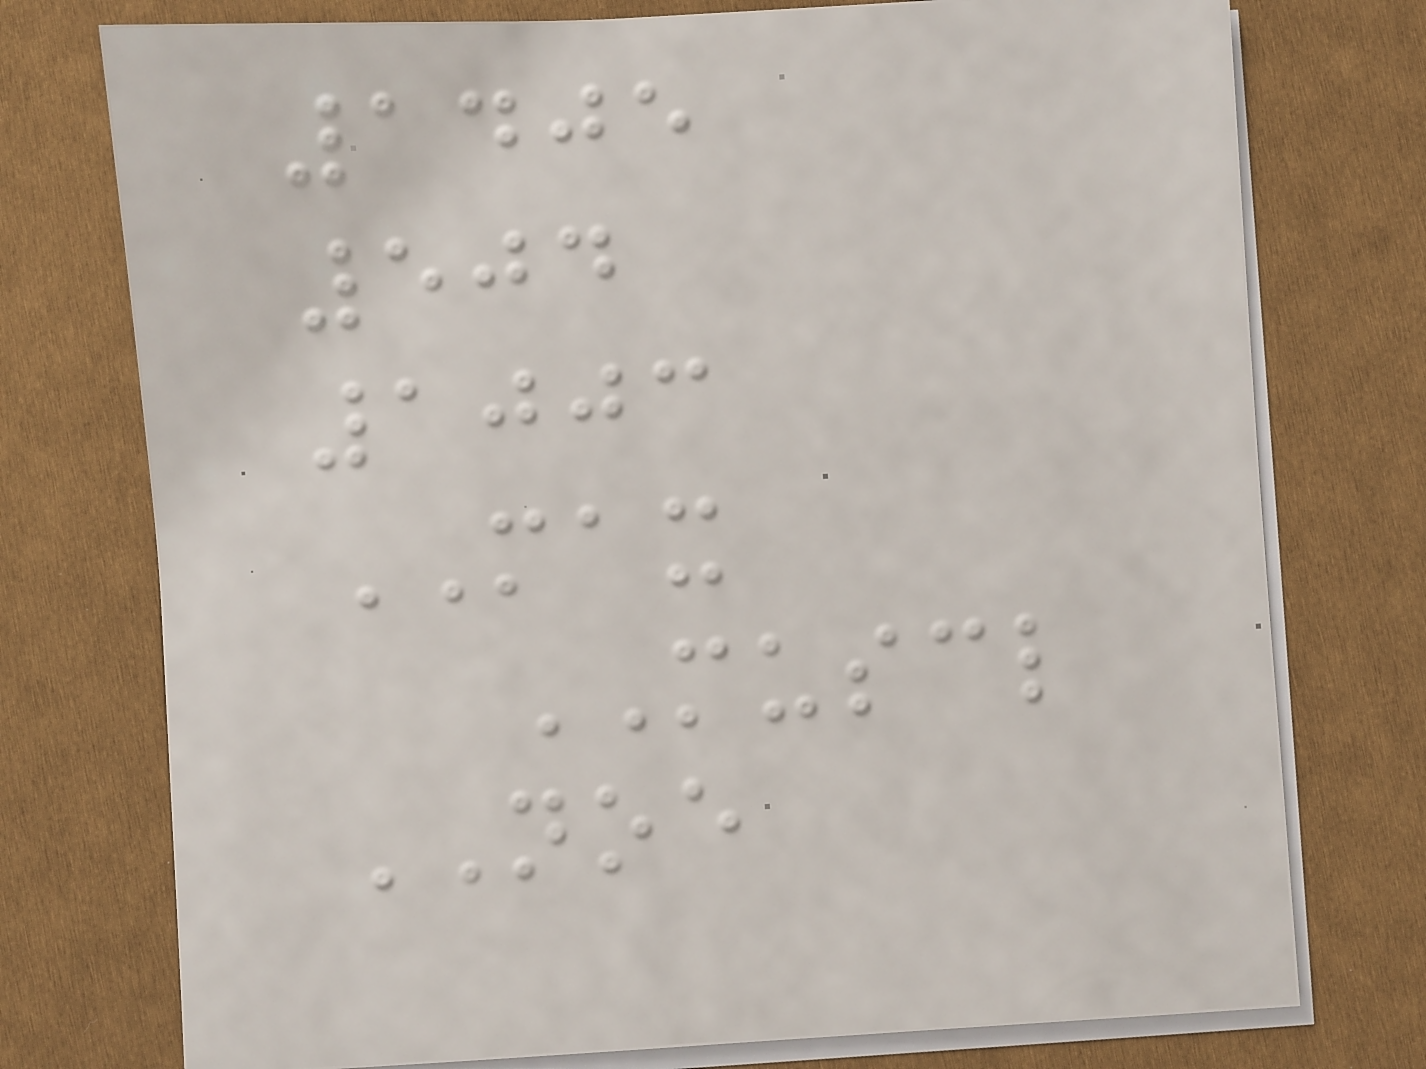1405
504
1003
MAX
MUSCL
NOE
